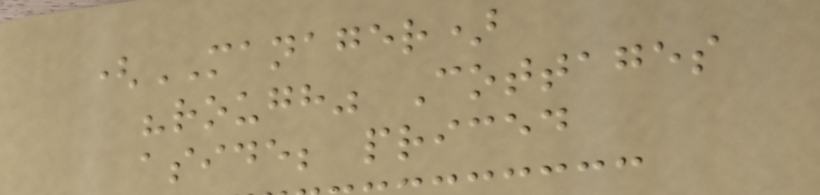(MANAGER)
"rough" Cottages
aside; priced
